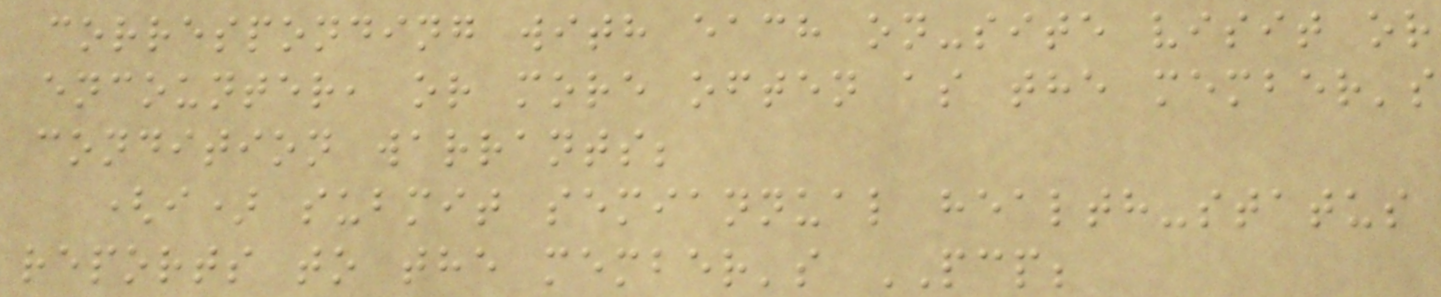corresponding with each on-site visit or
encounter, or more often as the member's
condition warrants;
(i) submit semiannual health-status
reports to the member's PCP;
